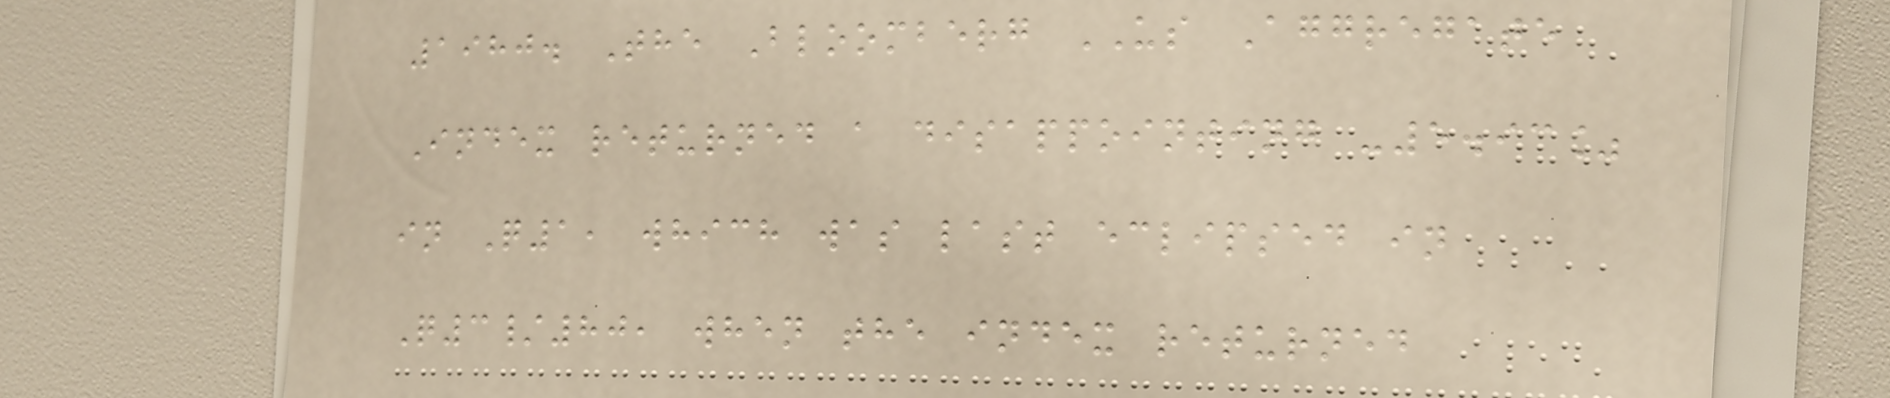1980. The Bloomberg US Aggregate
Index returned a disappointing -5.93%
in Q1, which was last eclipsed in
Q3/80, when the index returned
